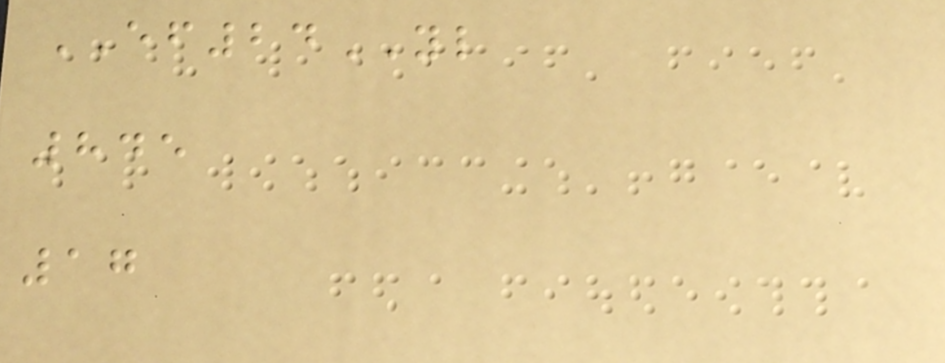EF24YL
845
17
